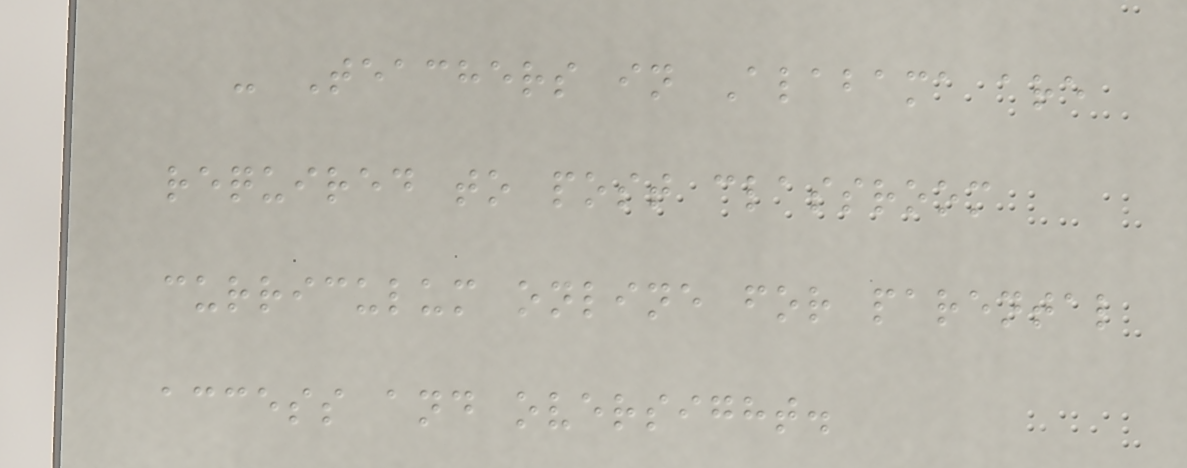- Teachers in Alabama are
required to post classroom
curriculum online for parental
access and oversight.
